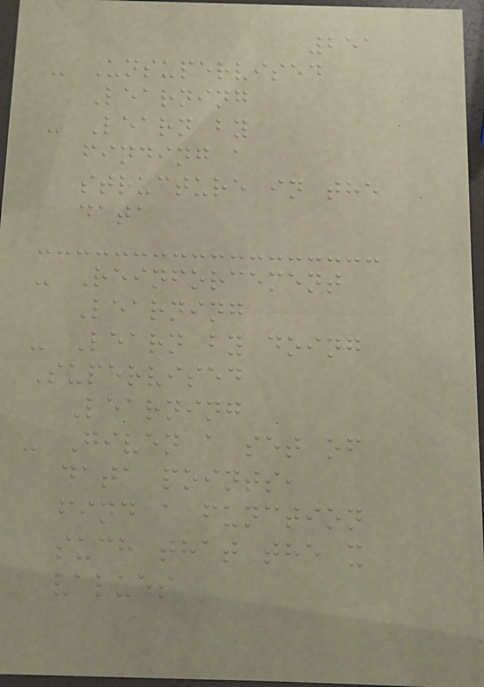251
- Unsupervised
Learning
- Learn by
finding a
structure in the
data
- Reinforcement
Learning
- Learn by doing
Supervised
Learning
- Given a set of
data points,
find a function
such that the x
values
